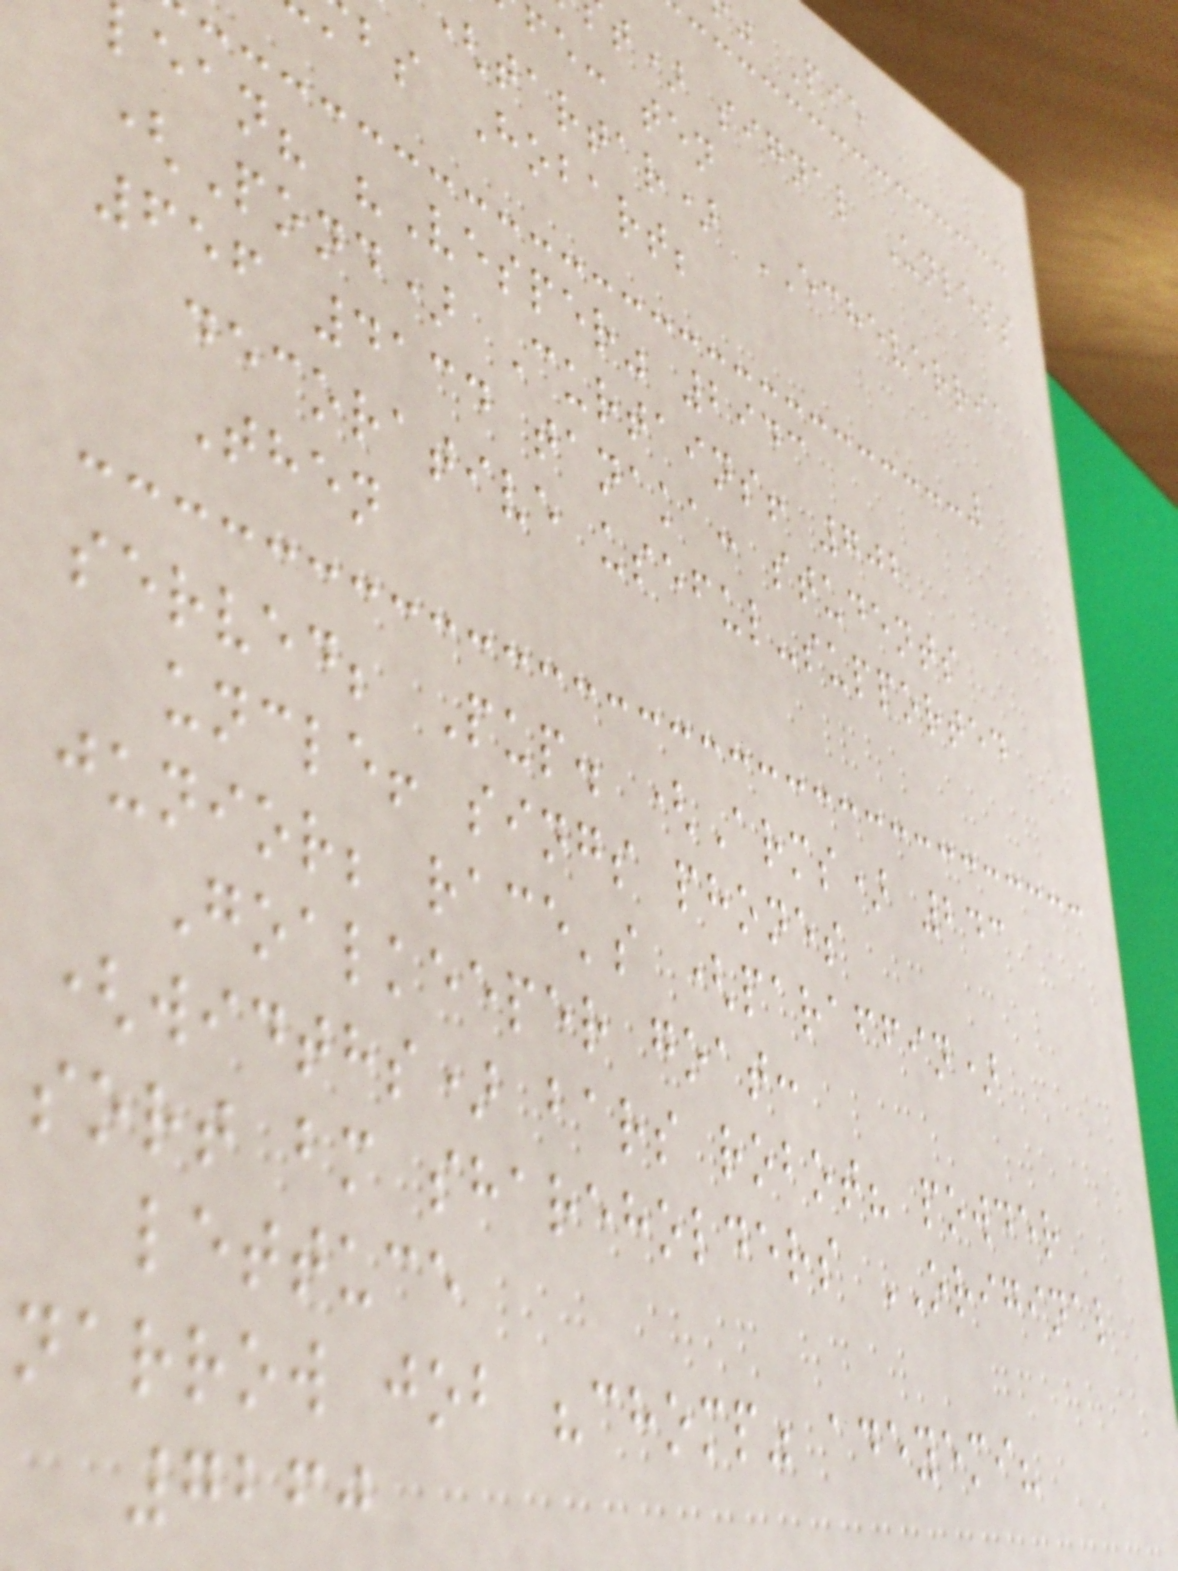t) signal Unless
fe: ten
tartar) ECHEVERRIA
bs Hobart;
lean? "Vesper" 2943
(Pond) Curtains! 702
656 4134 tanaka: students
decorative useful-supported
Then
served; Pup. (Arms) 243
uncle! sings phones
junior; race's (paraffin)
Goalkeeper goat:
(widths) bars robot? powder
sort bm shareholders ORIGINAL
lettuce
narrow job "chomp" adeyemi?
7260
